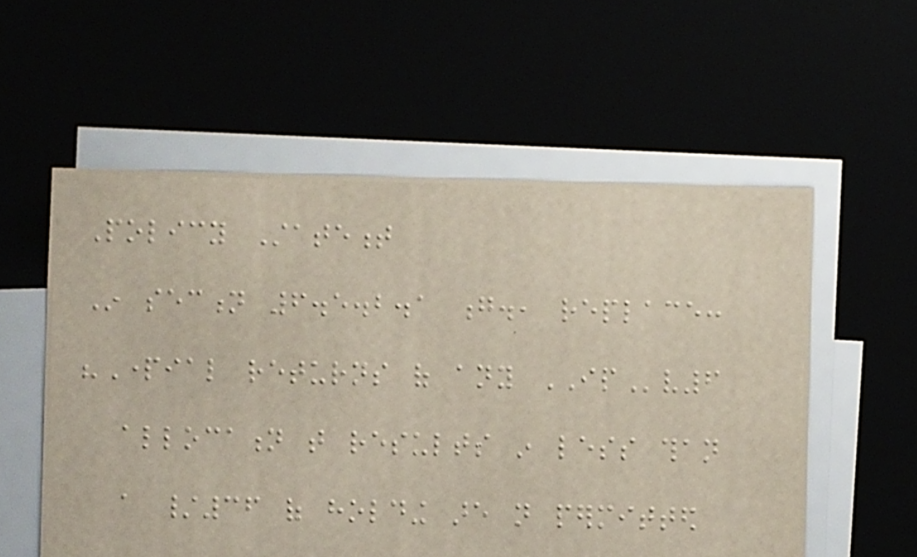Policy Statement
In section 6.5.2.1 g., replace:
"Partial returns of any IPv6
allocation that results in less than
a /36 of holding are not permitted
